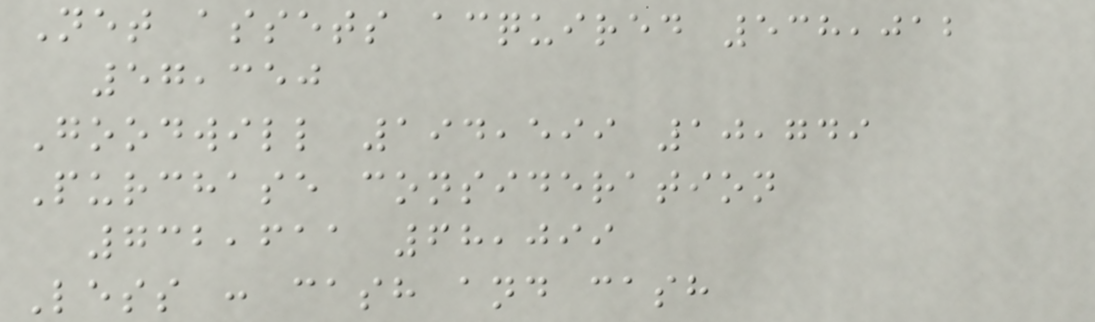Net assets acquired 538,012
57,350
Goodwill 194,599 10,749
Purchase consideration
732,611 68,099
Less : cash and cash
